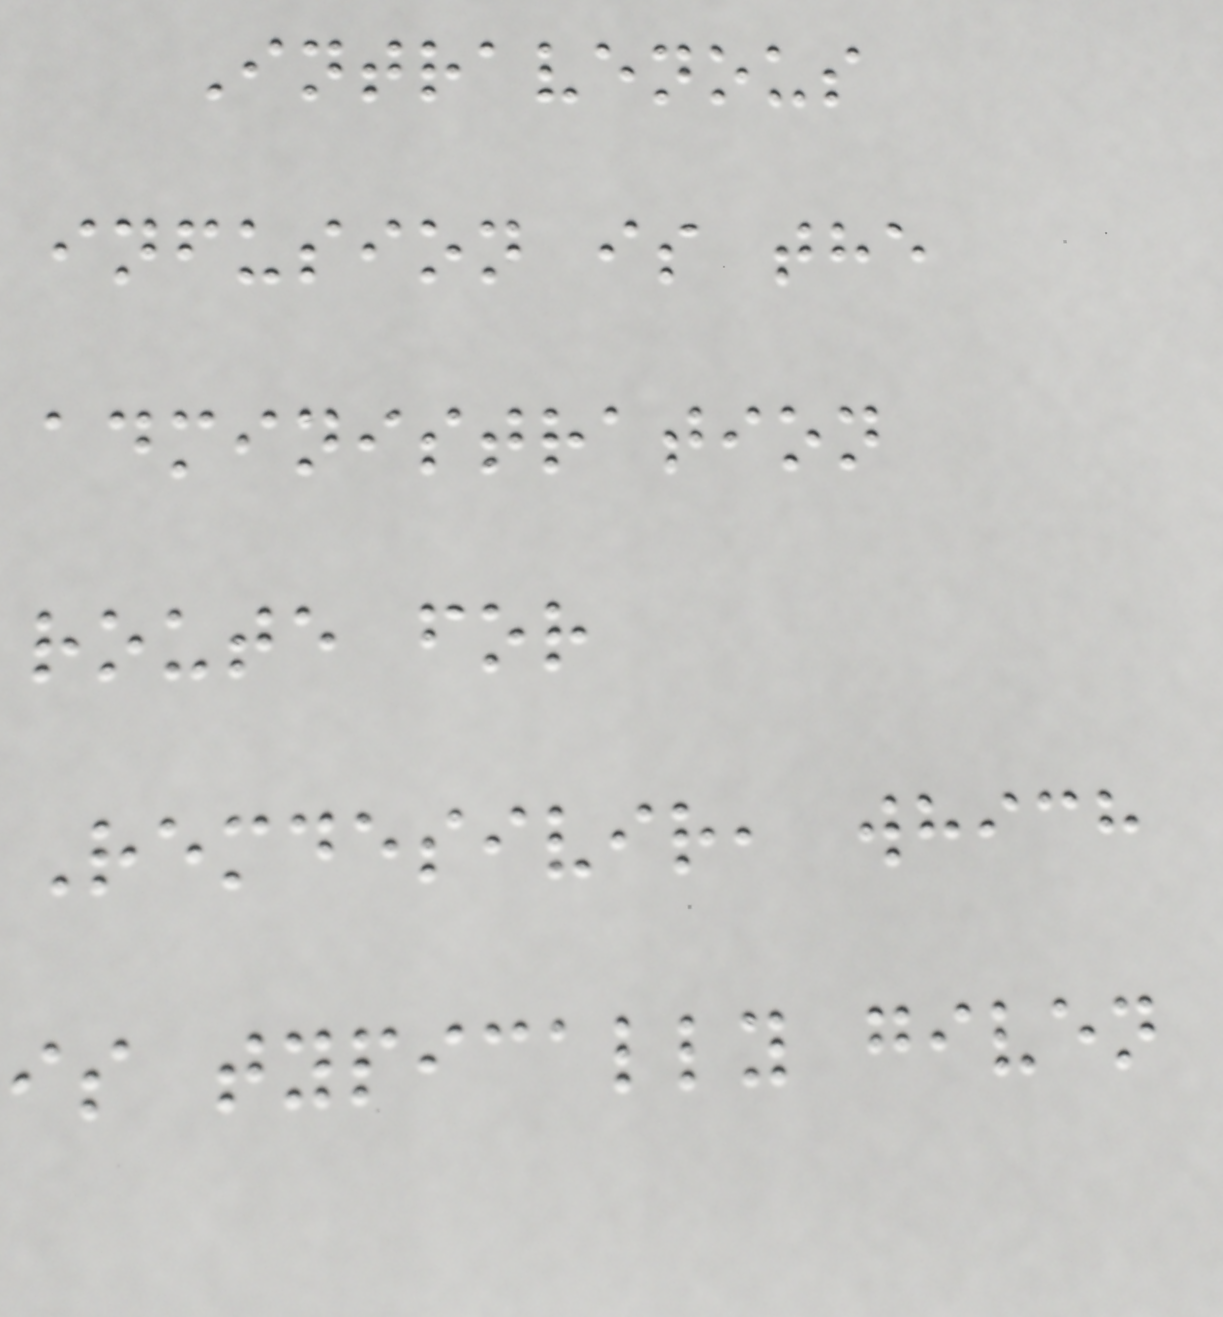Intravenous
infusion is the
administration
route for
Remdesivir, which
is typically given
